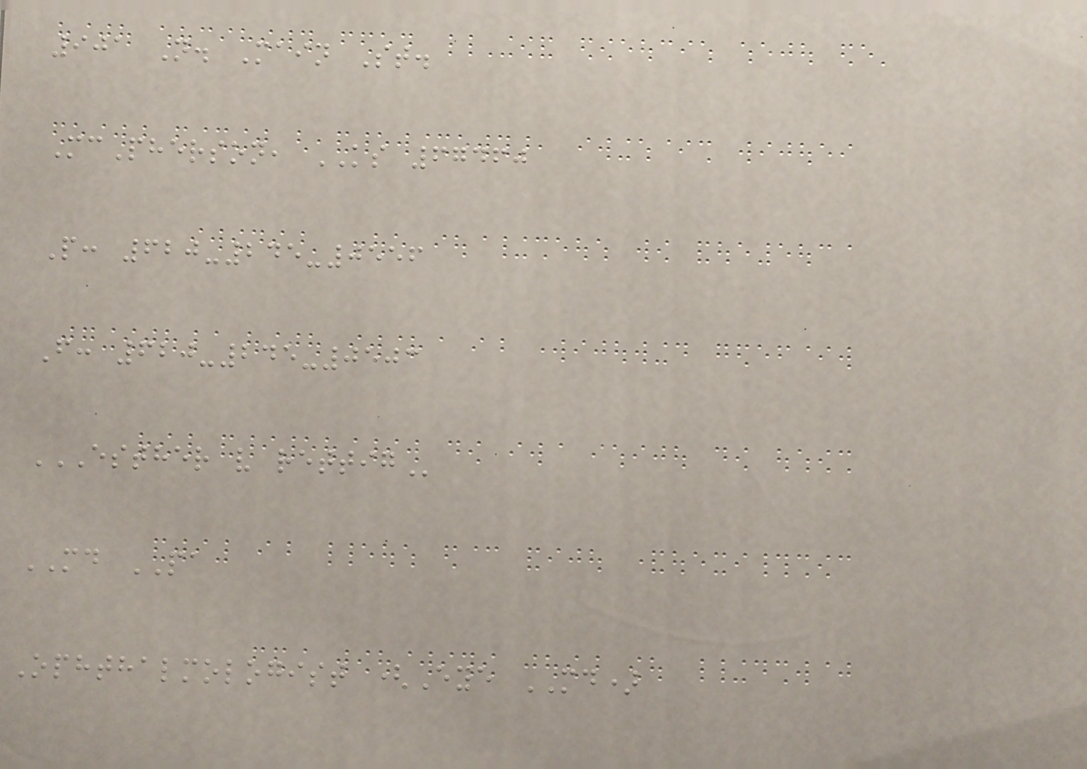901 N. Main St.
McPherson, KS 67460
P: 620-245-0556
F: 620-245-0503
ESTHER V RETTIG
MD PA
Ophthalmologist (Eye MD)
